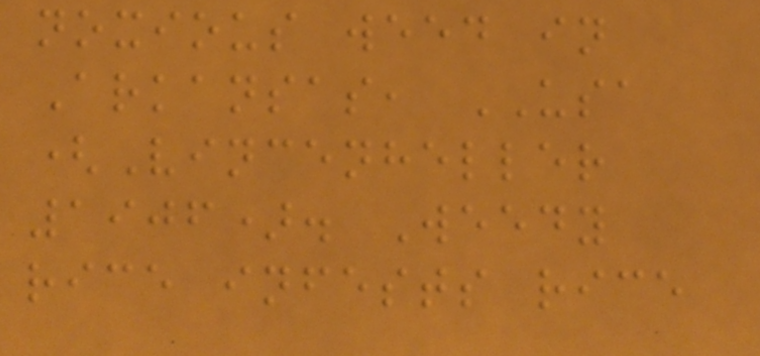noxious weed in
Arkansas, USA
(Vincenheller
1906). Weedy
rice infests rice
